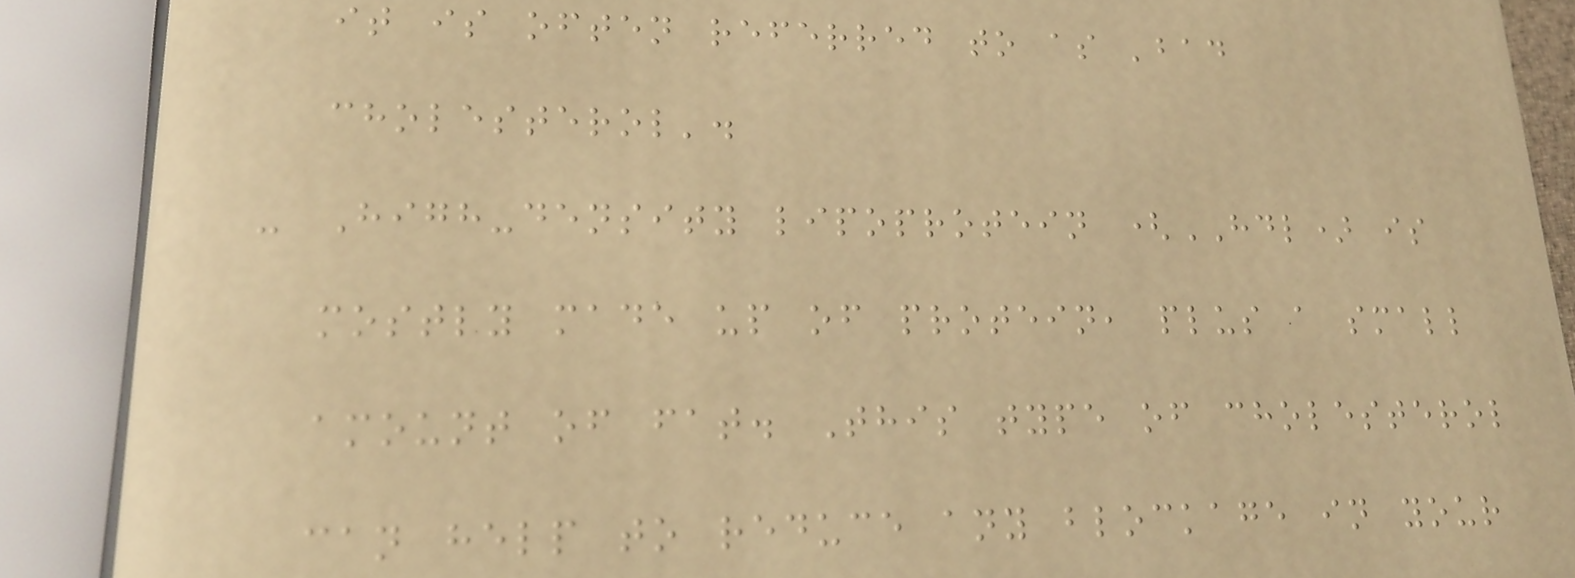it is often referred to as 'bad
cholesterol'.
- High-density lipoprotein (HDL) is
mostly made up of protein, plus a small
amount of fat. This type of cholesterol
can help to reduce any blockage in your
